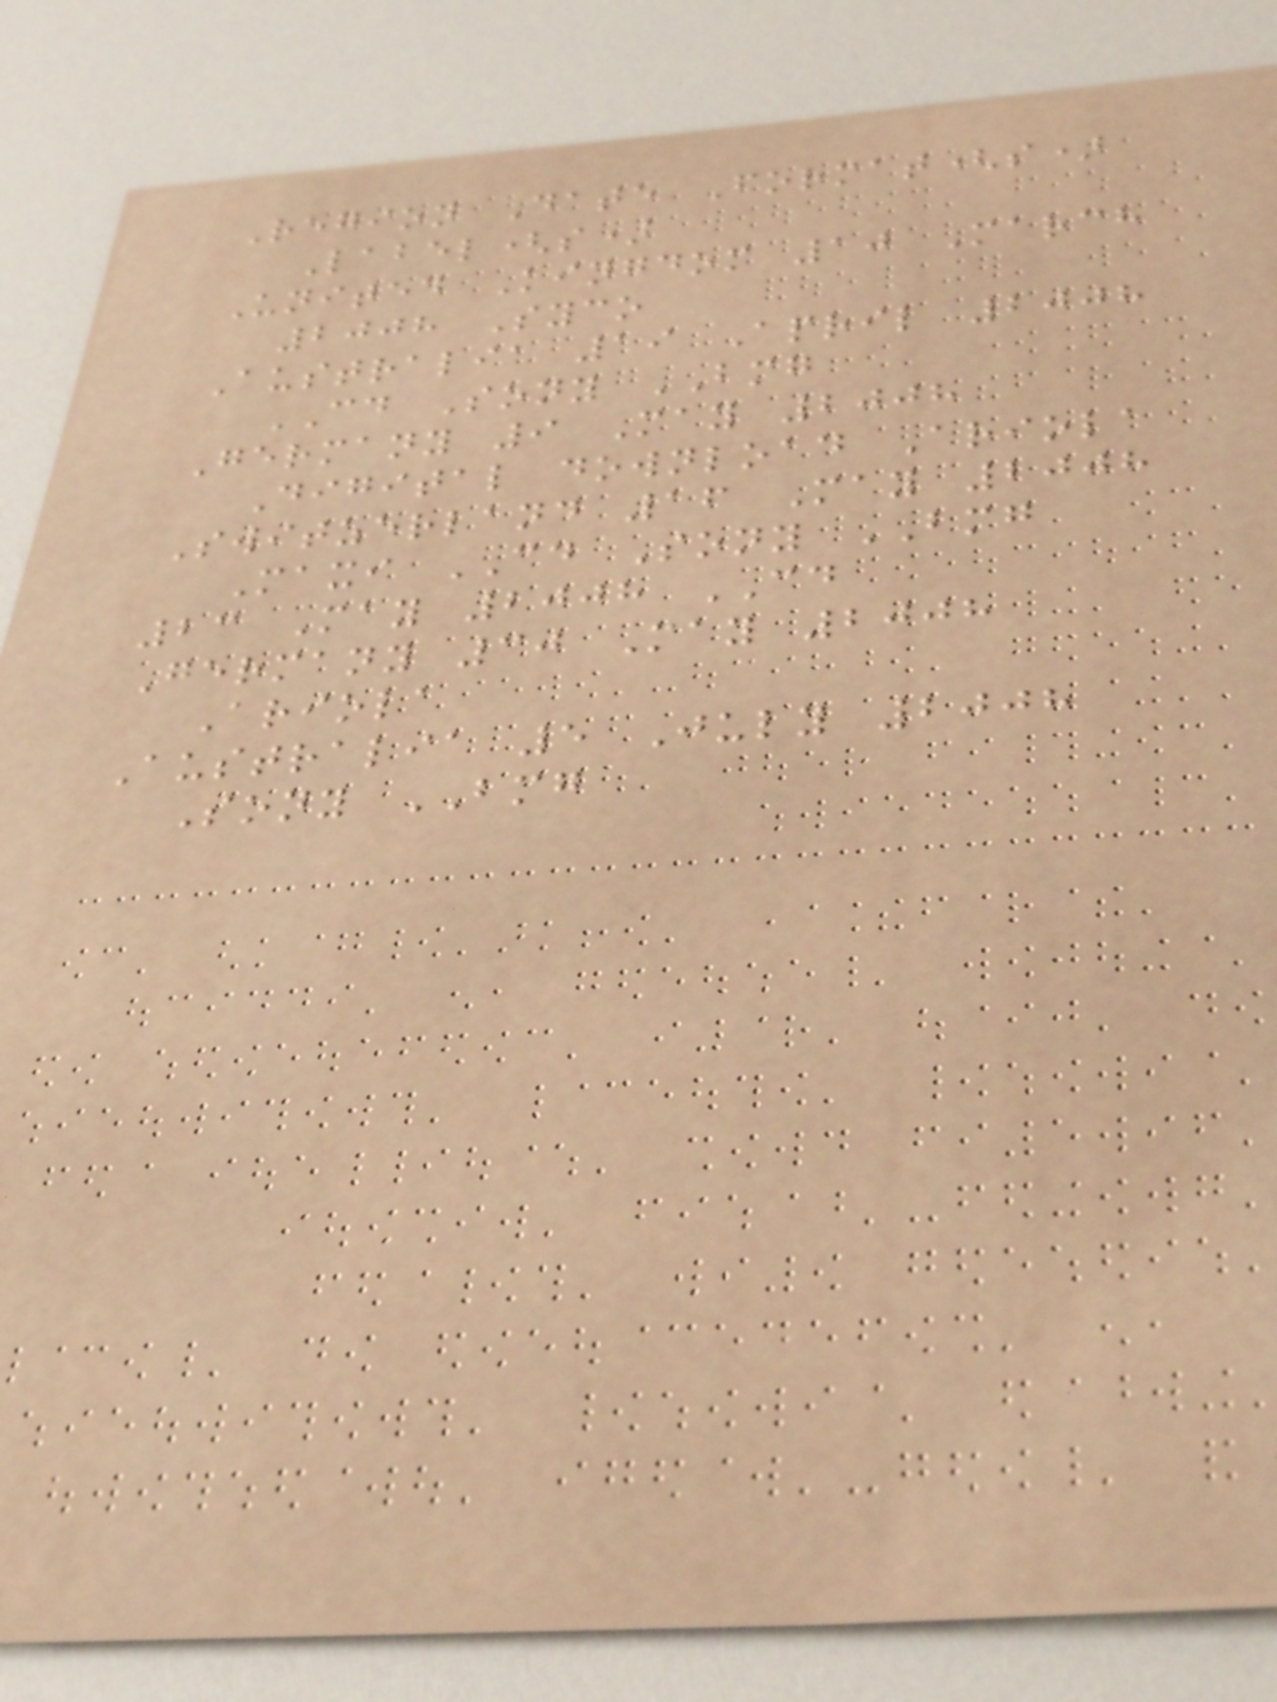Region Date Format(s)
Label(s)
United Kingdom 10 March
2008 Syco
Australia 19 April 2008
CD Sony BMG
Germany 9 May 2008
Digital download Ariola
Switzerland 16 May 2008
Maxi CD Sony BMG
23 May 2008 CD
Germany 30 May 2008
Ariola
Australia 5 July 2008
Sony BMG
